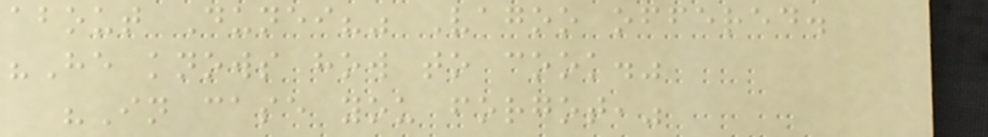about Dunei?" Vagoo offered.
"He knows how to cook."
"In case you forgot,"
